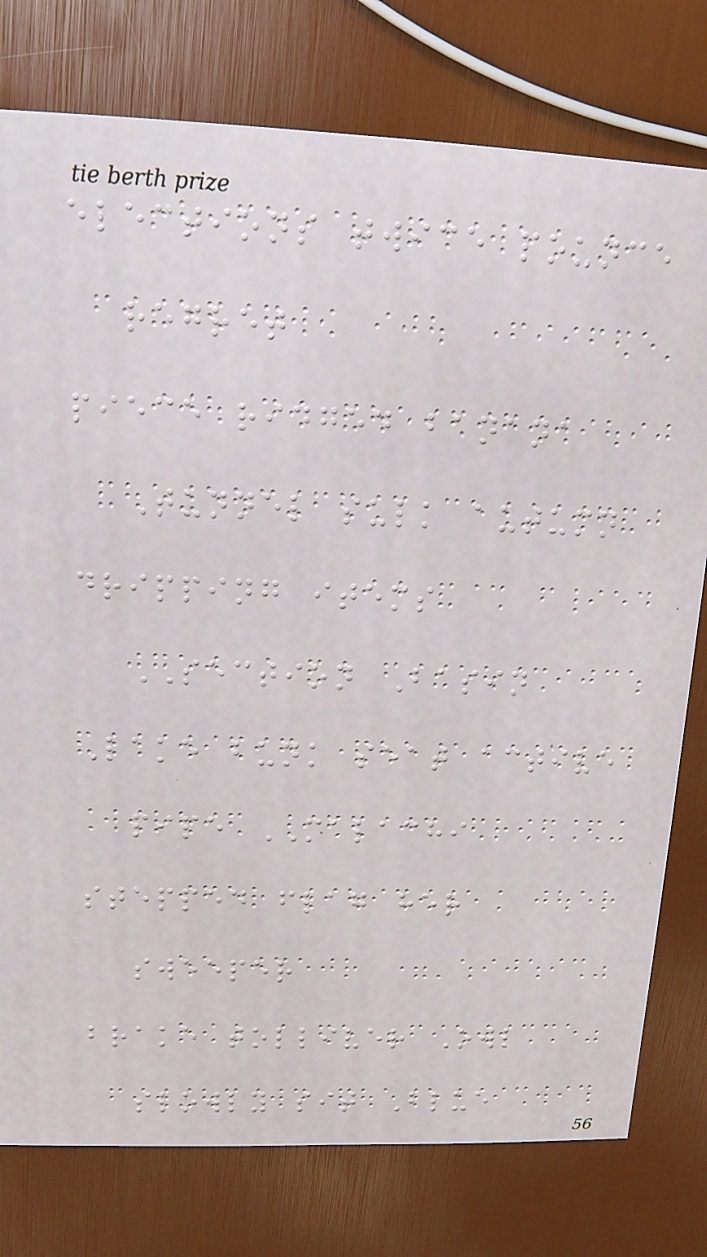elections twice pounce
regret
piece ridged banana
Tunnel sulk autumn
dripping items
SECTION Basin
Lake bunk seat active
pipe MALACHI
stepped flag her
sweeper
brake tolliver Owl
slowly sit Blue
